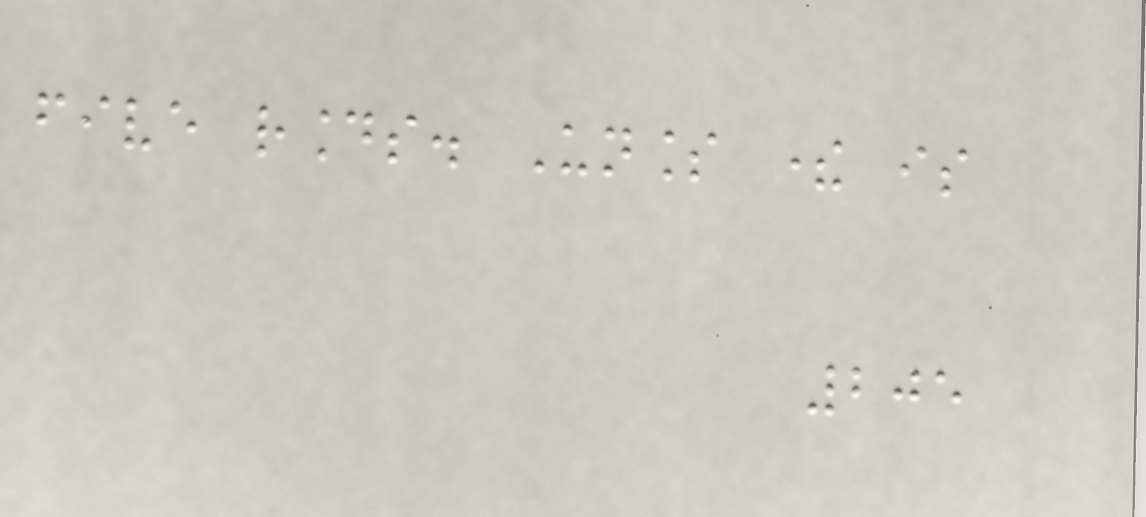five rounds. Unless there is
205
